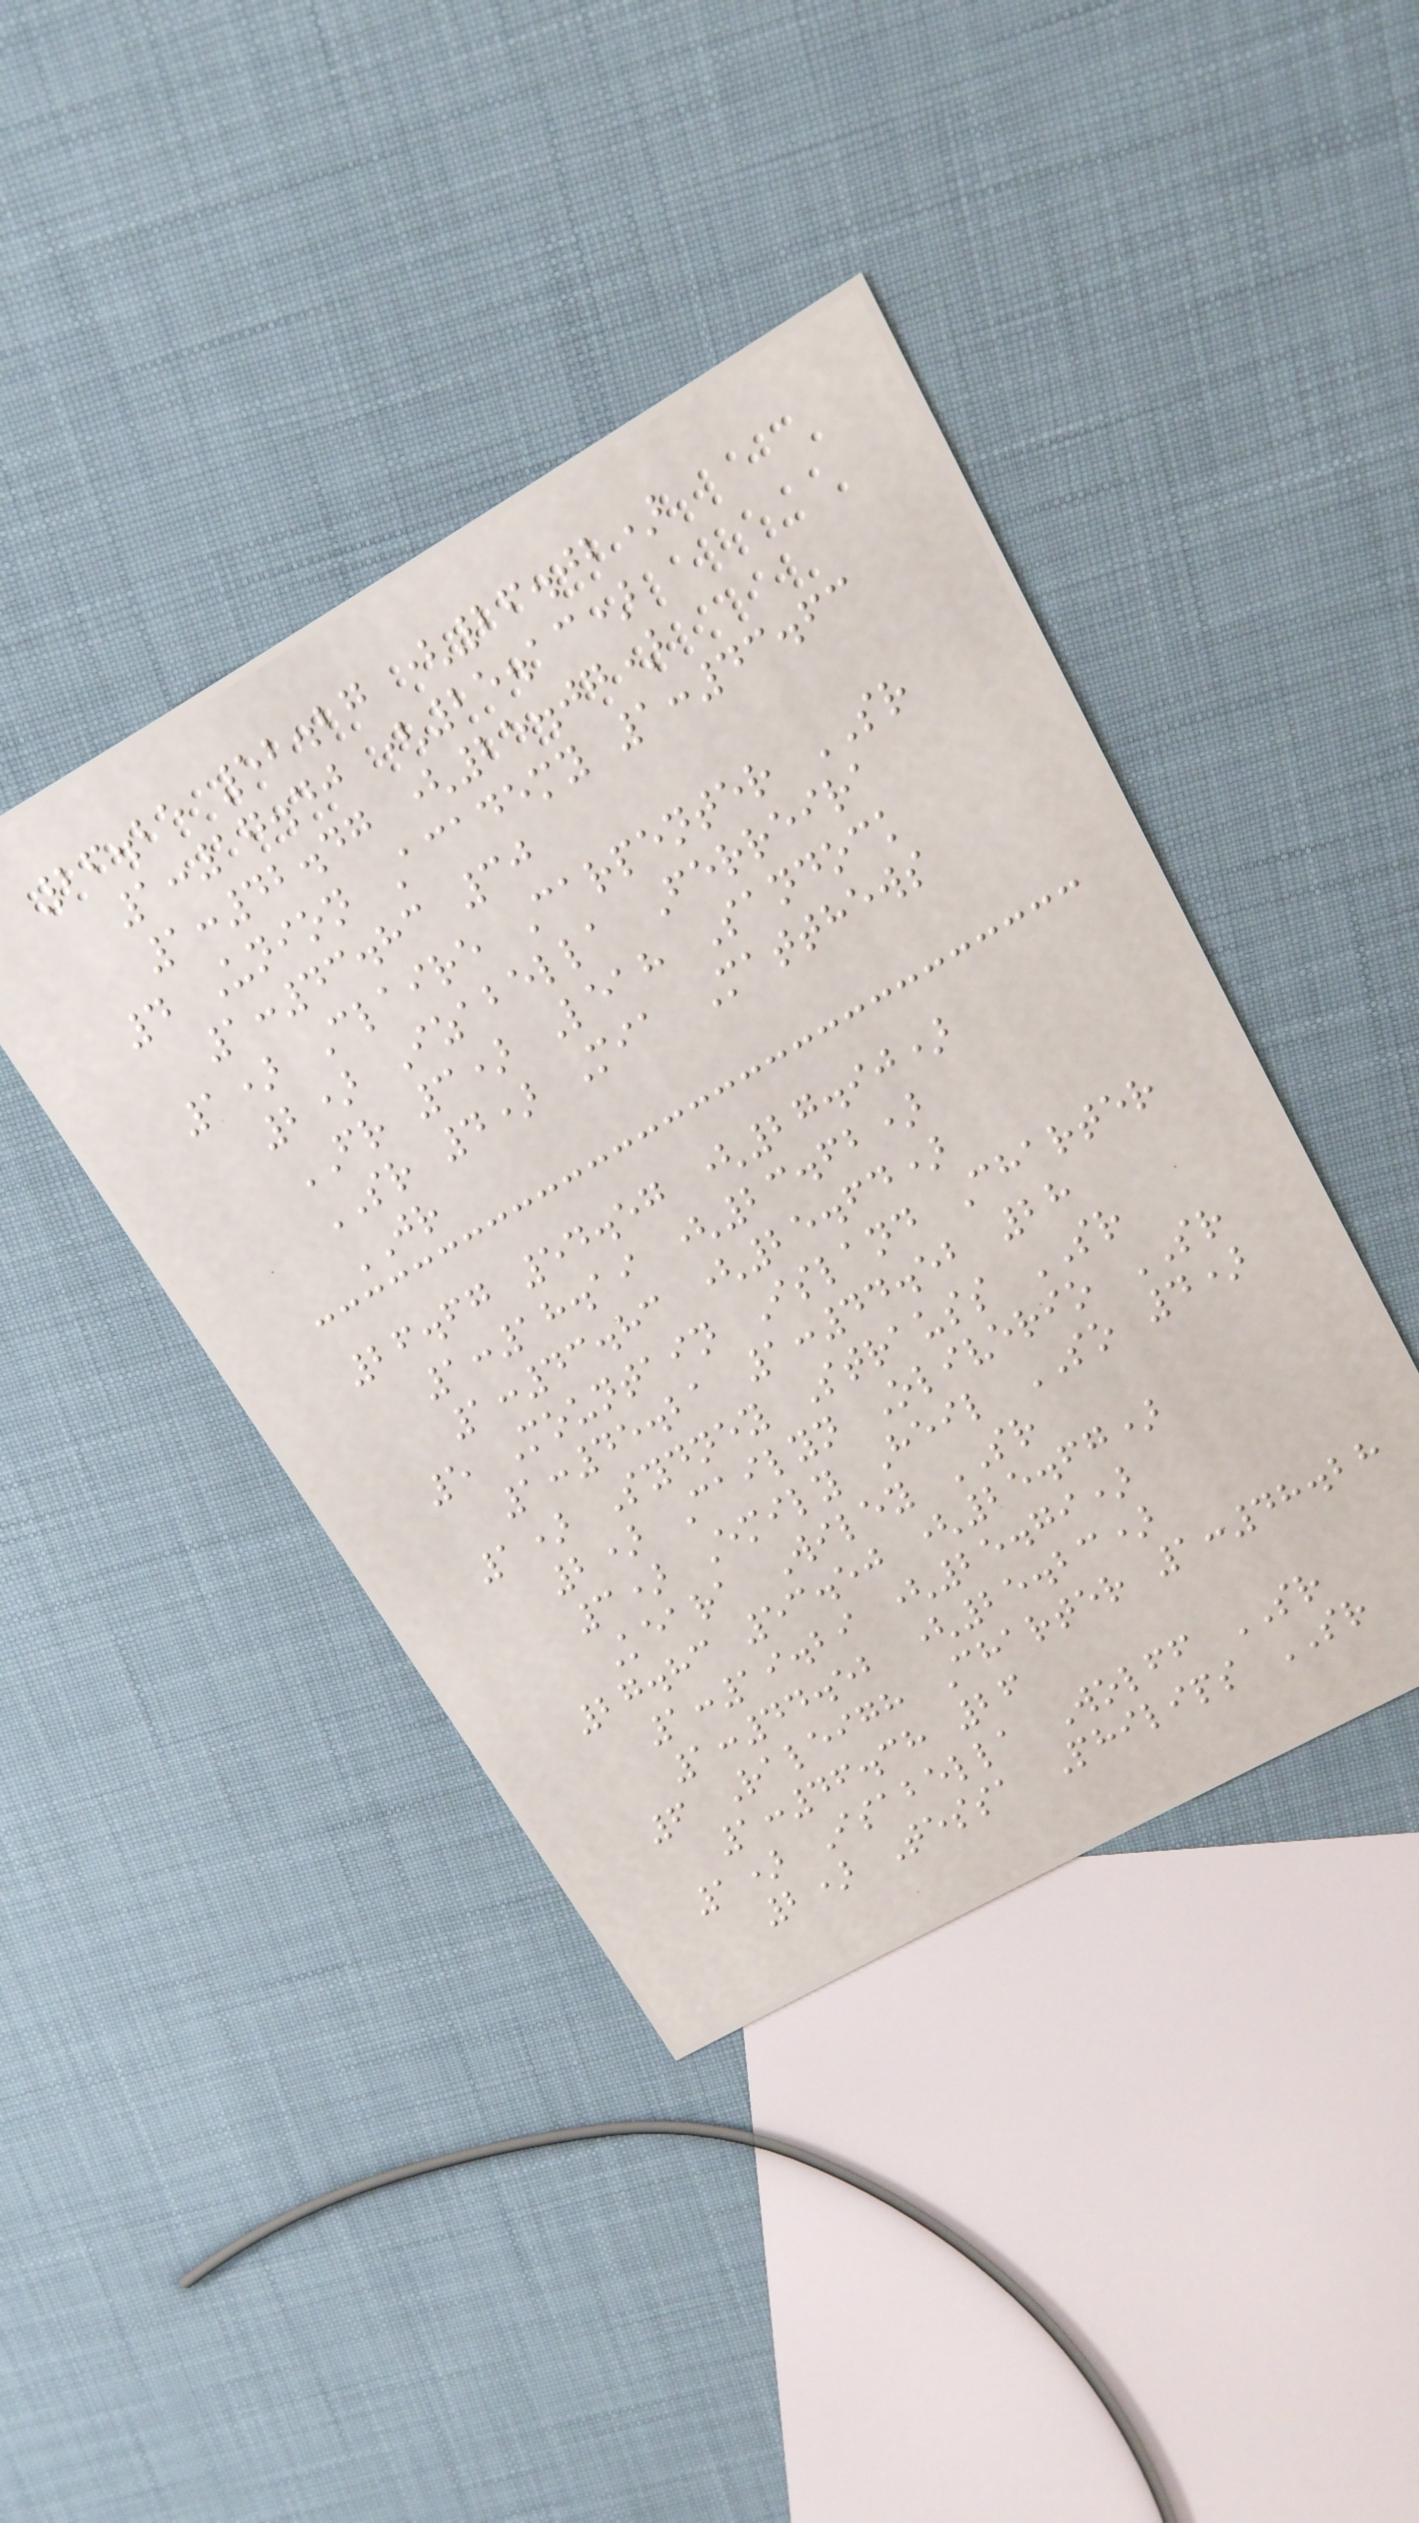26.25 52.27 (26.02)
1:17.40 (25.13)
1:42.47 (25.07)
4 Union Academy 1:43.63
1:43.83 30
1) Claire Carpenter SR
2) Izabella Ferreira
FR 3) Leah Sandock
SR 4) Mia Matthews
JR
26.67 54.57 (27.90)
1:18.19 (23.62)
1:43.83 (25.64)
5 Mountain Island Charter
1:45.21 1:44.52 28
1) Sydney Strauss SR
2) Cailyn Oliverio SR
3) Emily Heil SO 4)
Keara Wiley SR
27.83 53.50 (25.67)
1:19.29 (25.79)
1:44.52 (25.23)
6 Raleigh Charter 1:48.28
1:46.38 26
1) Isabella Wolff SR
2) Tessa Philips SR
